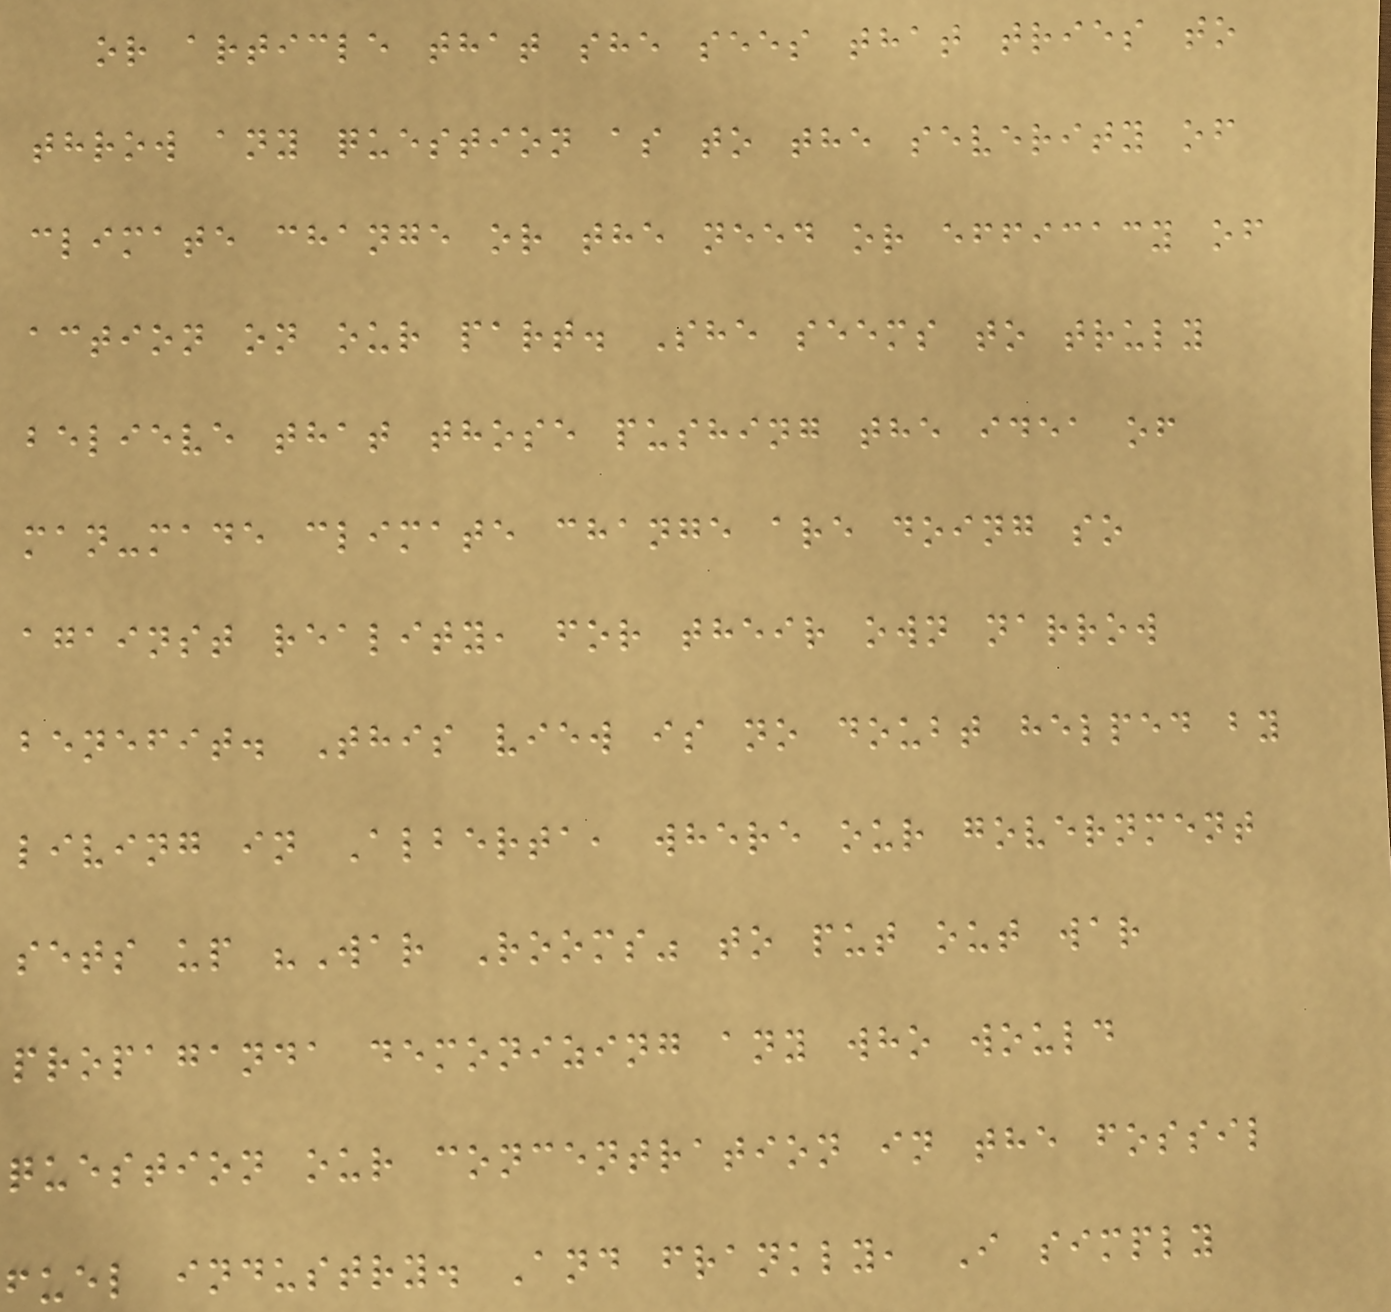or article that she sees that tries to
throw any question as to the severity of
climate change or the need or efficacy of
action on our part. She seems to truly
believe that those pushing the idea of
man-made climate change are doing so
against reality, for their own narrow
benefit. This view is no doubt helped by
living in Alberta, where our government
sets up "War Rooms" to put out war
propaganda demonizing any who would
question our concentration in the fossil
fuel industry. And frankly, I simply
